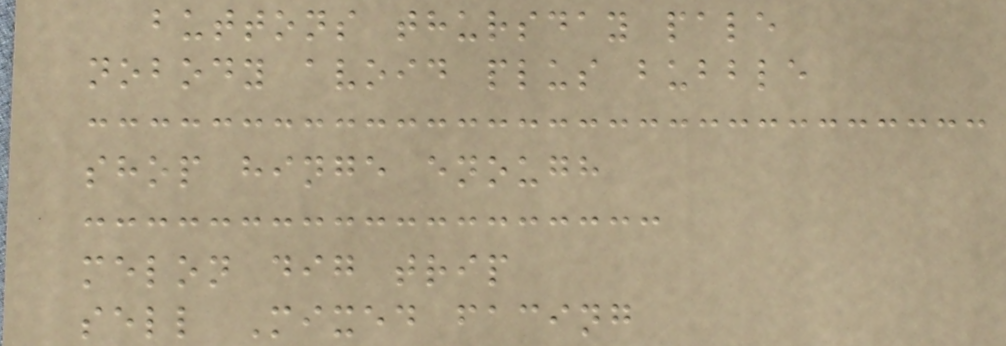buttons thursday pale
nobody avoid plus bubble
shop hinge enough
melon dig trip
sell Mixed facing
